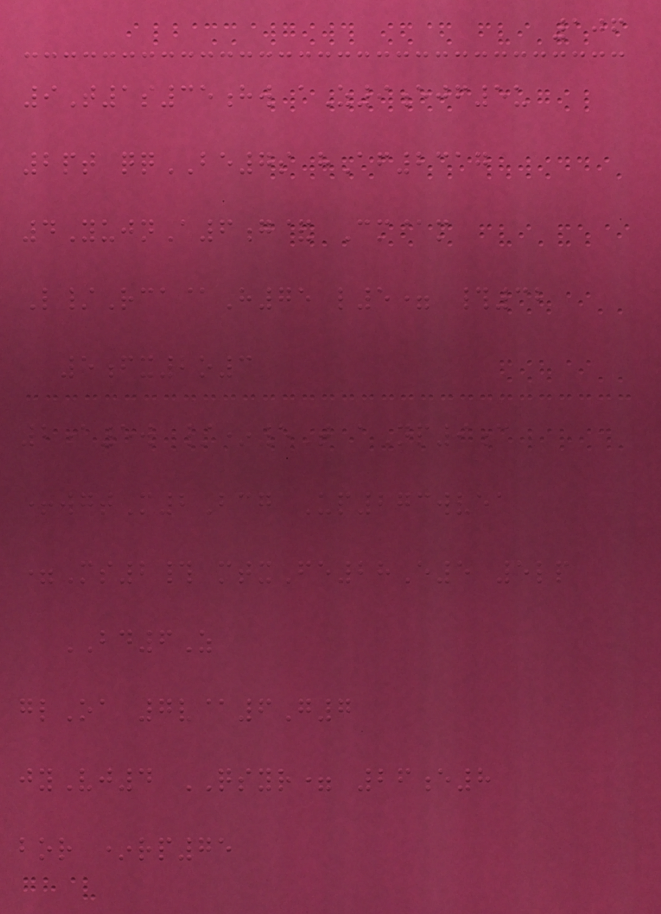106
9T1s35hw aZ9ejf5u
2pt qqBE7s hAf2317
4YujnA6g& Cm@m
L/Rca@H75 l5= #32
5fx2o3
2a5w /*5T aNp9c
+wgtM2Bcg Up273wvea
=Ms2# mtxFe28E5 5lp
BD6Z
glOa 7v@6G7
jyVj4 QSYR= 26e8
bor *rp75
